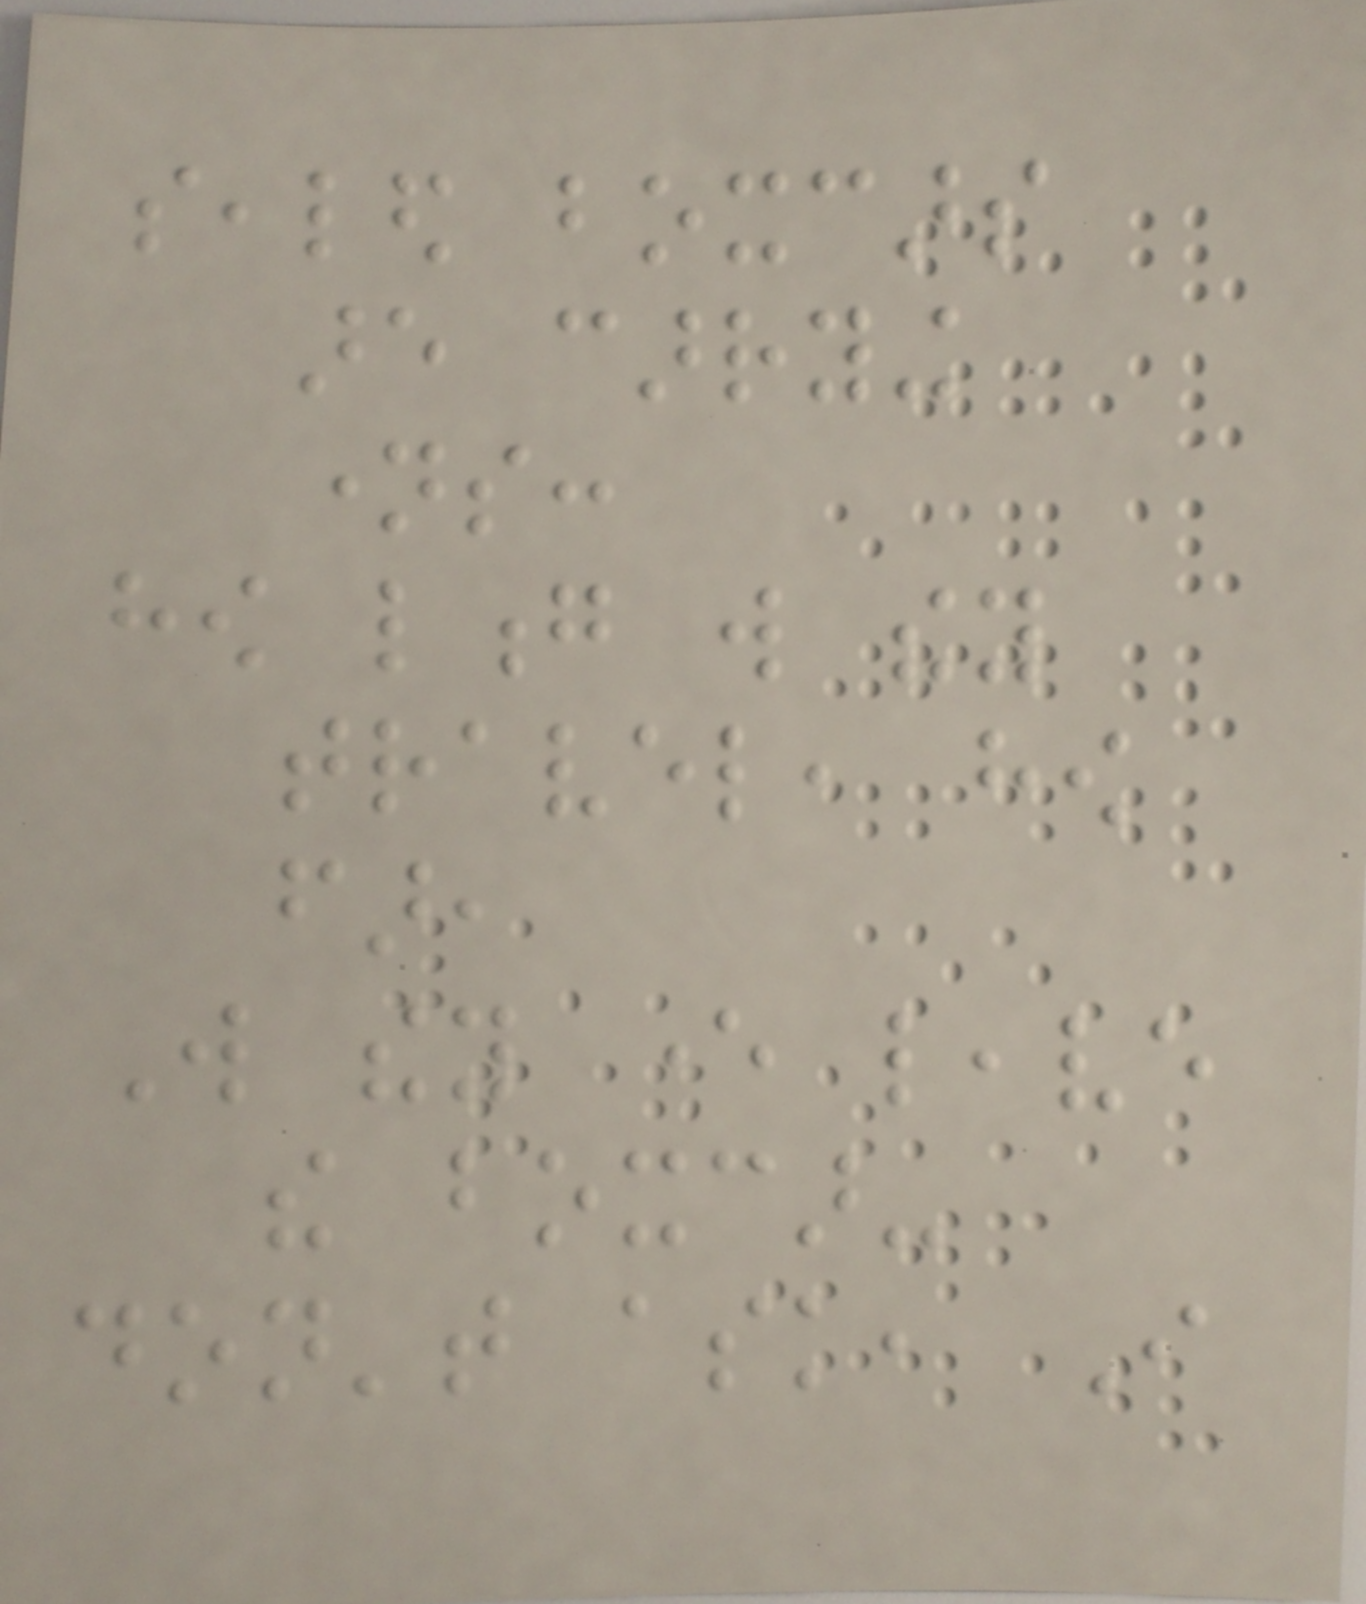sealed boxcars
are carrying
names:
how long will they
travel, how
far,
Will they ever leave
the boxcar-
don't ask, I
